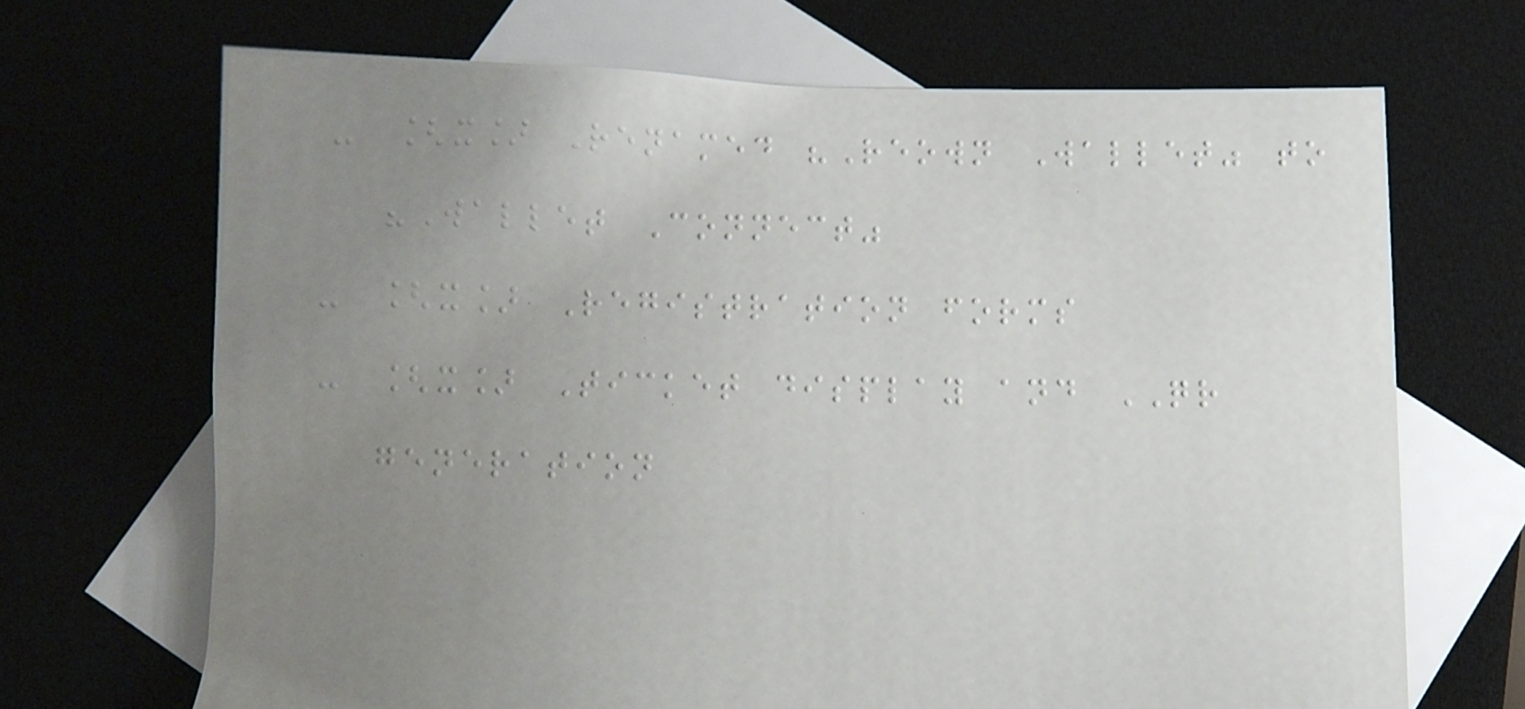- [x] Renamed "Reown Wallet" to
"Wallet Connect"
- [x] Registration forms
- [x] Ticket display and QR
generation
